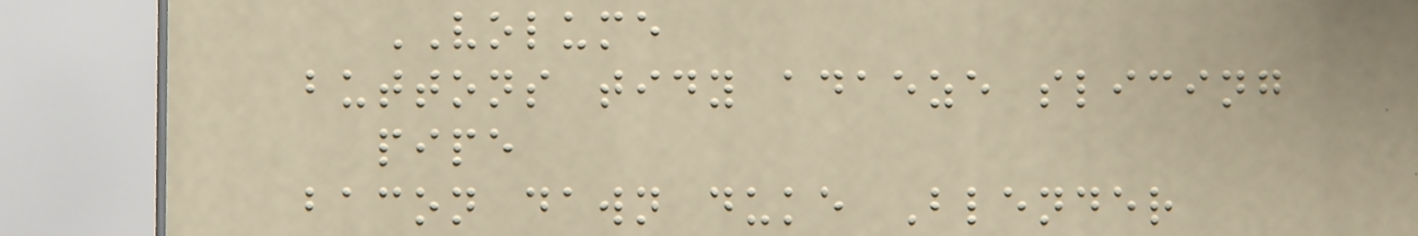VOLUME
buttons tidy adaeze slicing
pipe
bacon dawn duke Blender
